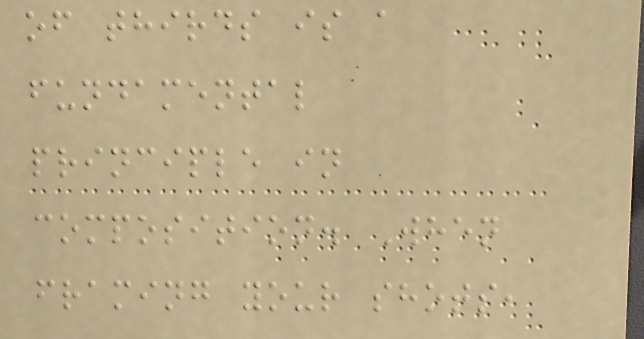of thirds is a
fundamental
principle in
composition. When
framing your shots,
